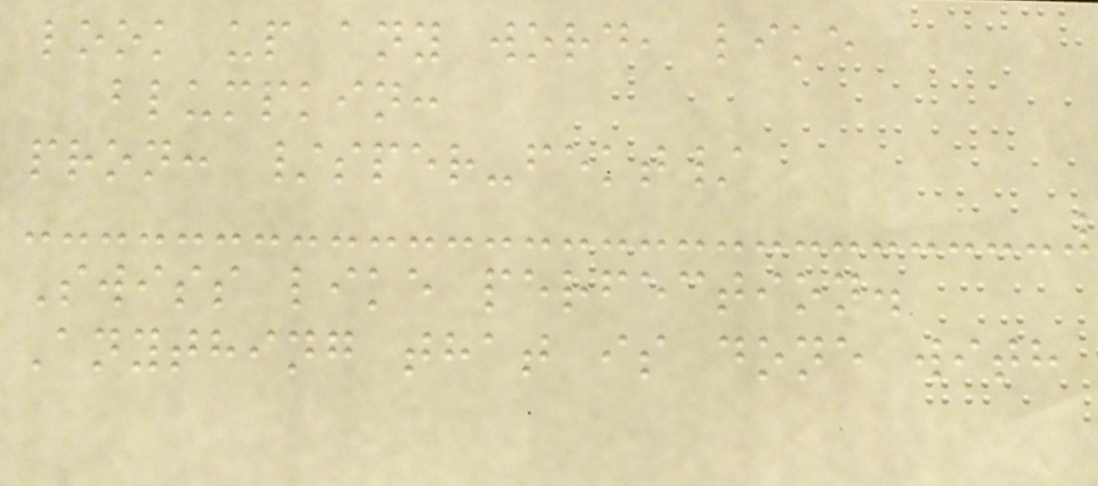look up any word, like
blumpkin:
pron: /sper-fekt/
Swiss like perfection.
Anything that is done with
